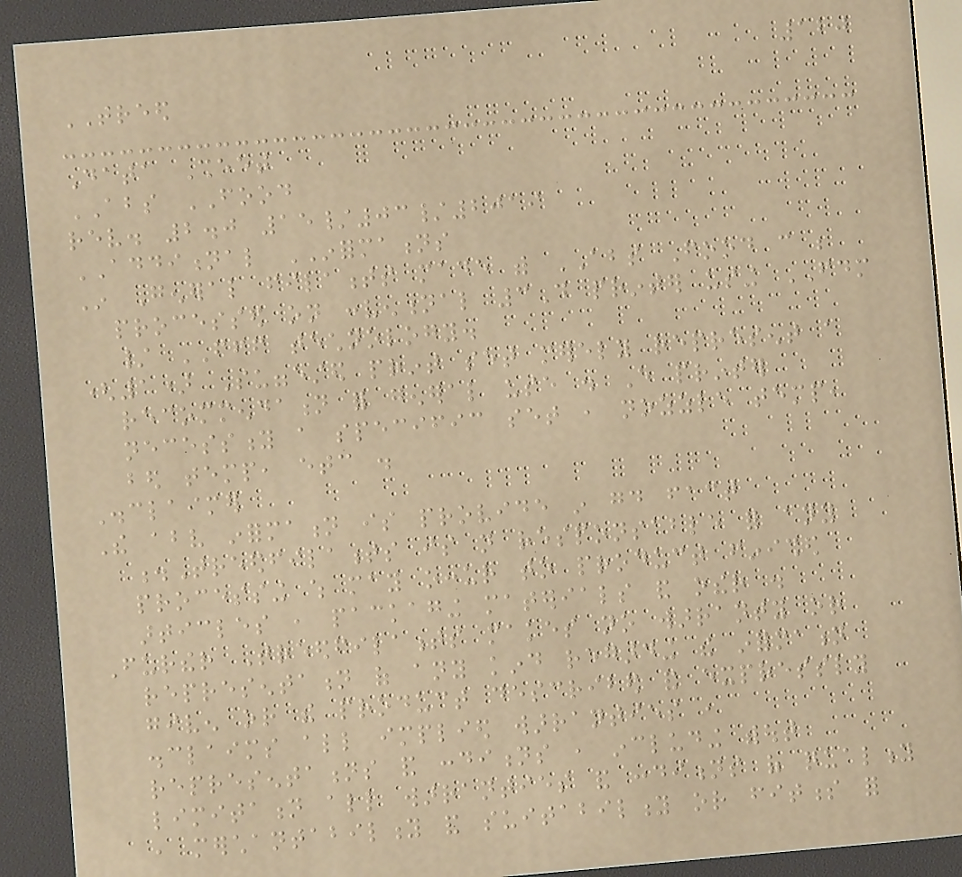120
TREED
Data Sheet
ABS FOOD
rev. 2.0 15/03/2019
ADDITIONAL INFORMATIONS
In General filaments made with ABS Food can be
processed on conventional 3D printer using FDM
/ FFF technology.
(1) Suggested print set merely represent a
recommendation for general use . Every printer
necessity a specific set , nozzle temp,
bed temp, etc .
Disclaimer
The above information is provide in good fact
.Treedfilaments is not responsable for any
processing which may occur to product finished
articles , packaging materials and other .
Further Treedfilaments makes no warranty or
representation of any kind regarding the information
given or the product described and expressly
disclaims all implied warranties ,
representations and conditions , including without
limitation all warranties and conditions of quality
, merchantability and suitability or fitness for
